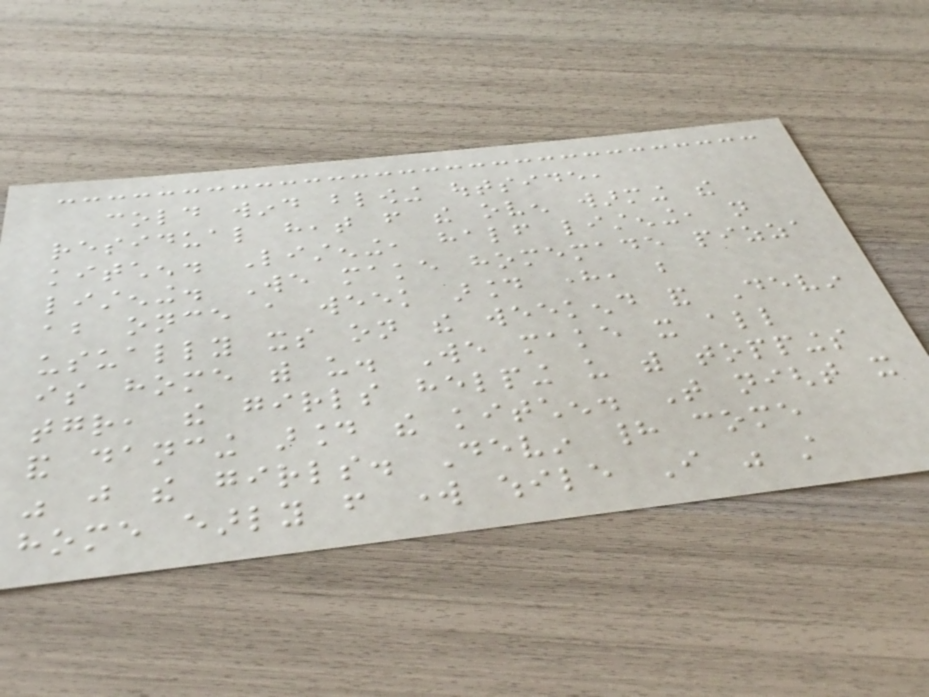cold wind blowing outside,
residual heat from the oven warming the
kitchen. Listening, half listening, not
listening. We make homemade pizza
about once a week around here, but
usually its on the weekend and Devin
is home with us. We make it all
together, the girls helping us with toppings
and dancing around the kitchen. That night it
was just the girls. Devin had come
home early from work while I was still
